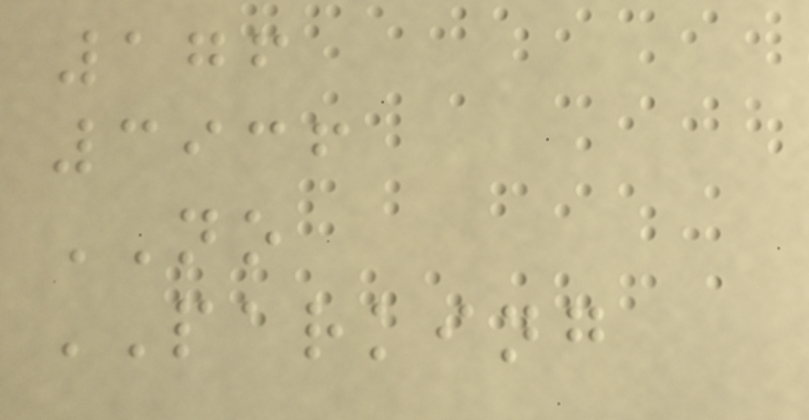176
3936
NO
PARKING
